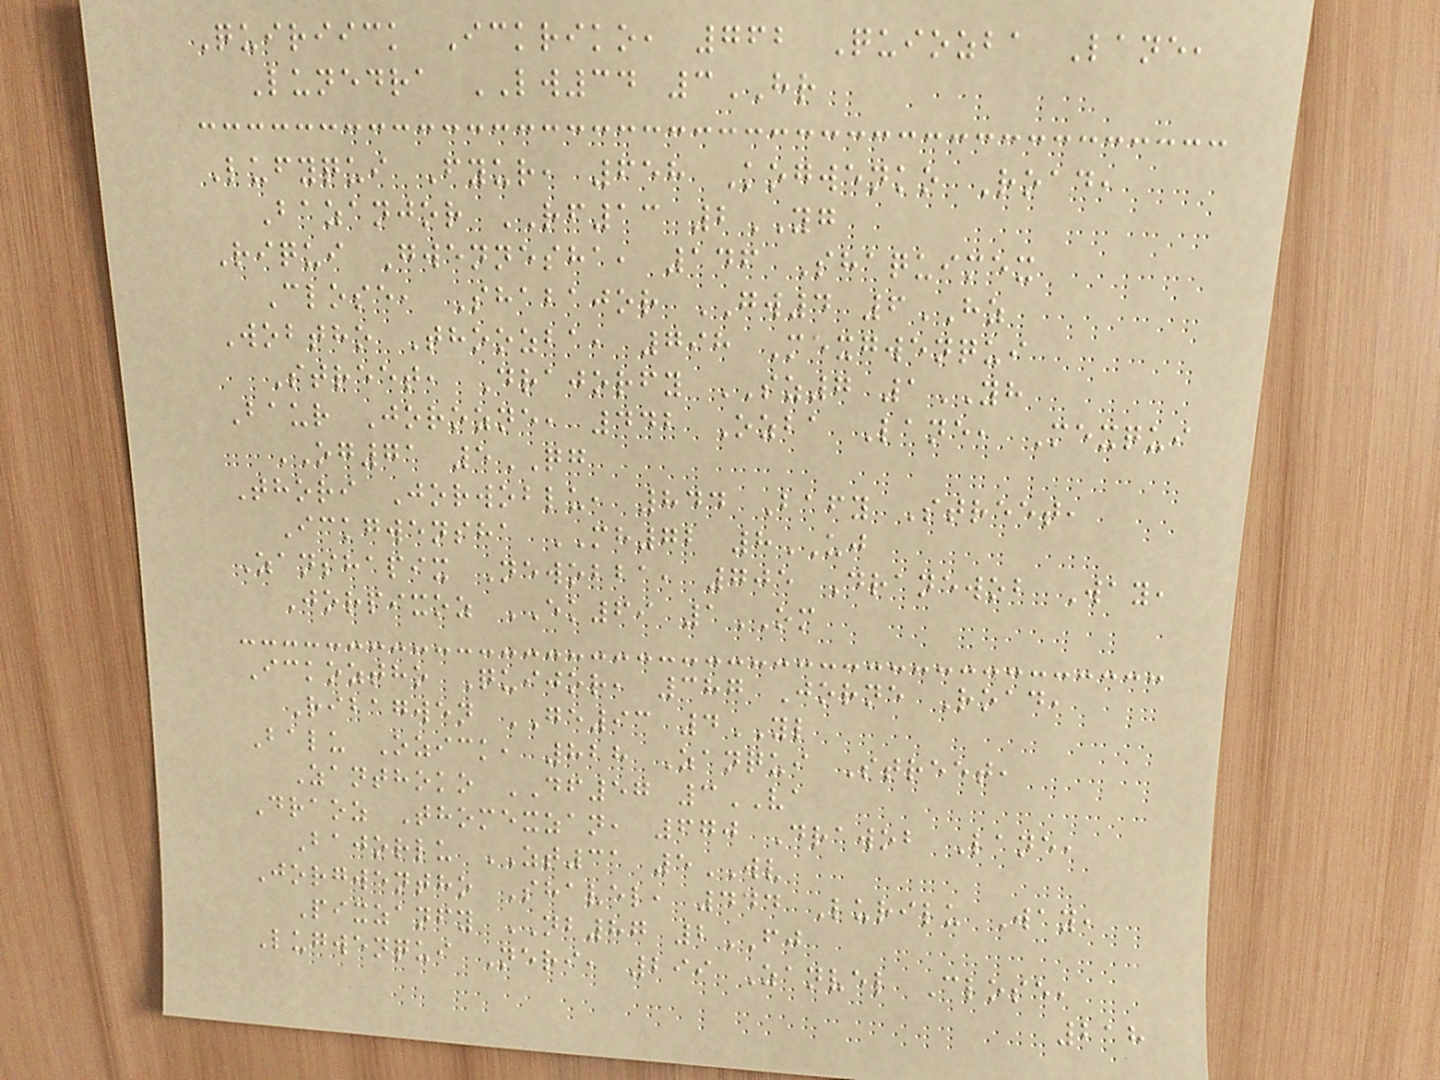Quiriick Ickriko, 762 Quiozba Lane,
Lunedra LW34 3HR
Lufyqui Fyur, 658 Kogwenko Road,
Bazanjor RF13 2YG
Riqui Gwennesha, 146 Shaquimex
Close, Shabajor GW4 6HZ
Wobtho Thoozba, 798 Mexgwenqui
Street, Drajorfy SZ7 1YH
Baur Jorozne, 442 Ozba Lane, Mexqui
OG71 5QG
Thori Jorwoblu, 844 Bafy Street,
Ickgwensha MH72 8UJ
Zanshapix Newobba, 705 Dranewob Way,
Jorpixoz EK69 1OM
Ickoztho Quijor, 387 Jorne Road,
Ribagwen GE93 4YL
Balu Ozick, 828 Zanqui Street,
Zanthoko DF57 3VA
Draoz Thomexzan, 670 Drawob Lane,
Bajorlu ZT31 5WV
Jorgwentho Shavel, 444 Lurilu Way,
Pixzanfy NB87 2FJ
Lugwenqui Neri, 299 Zanvel Close,
218
